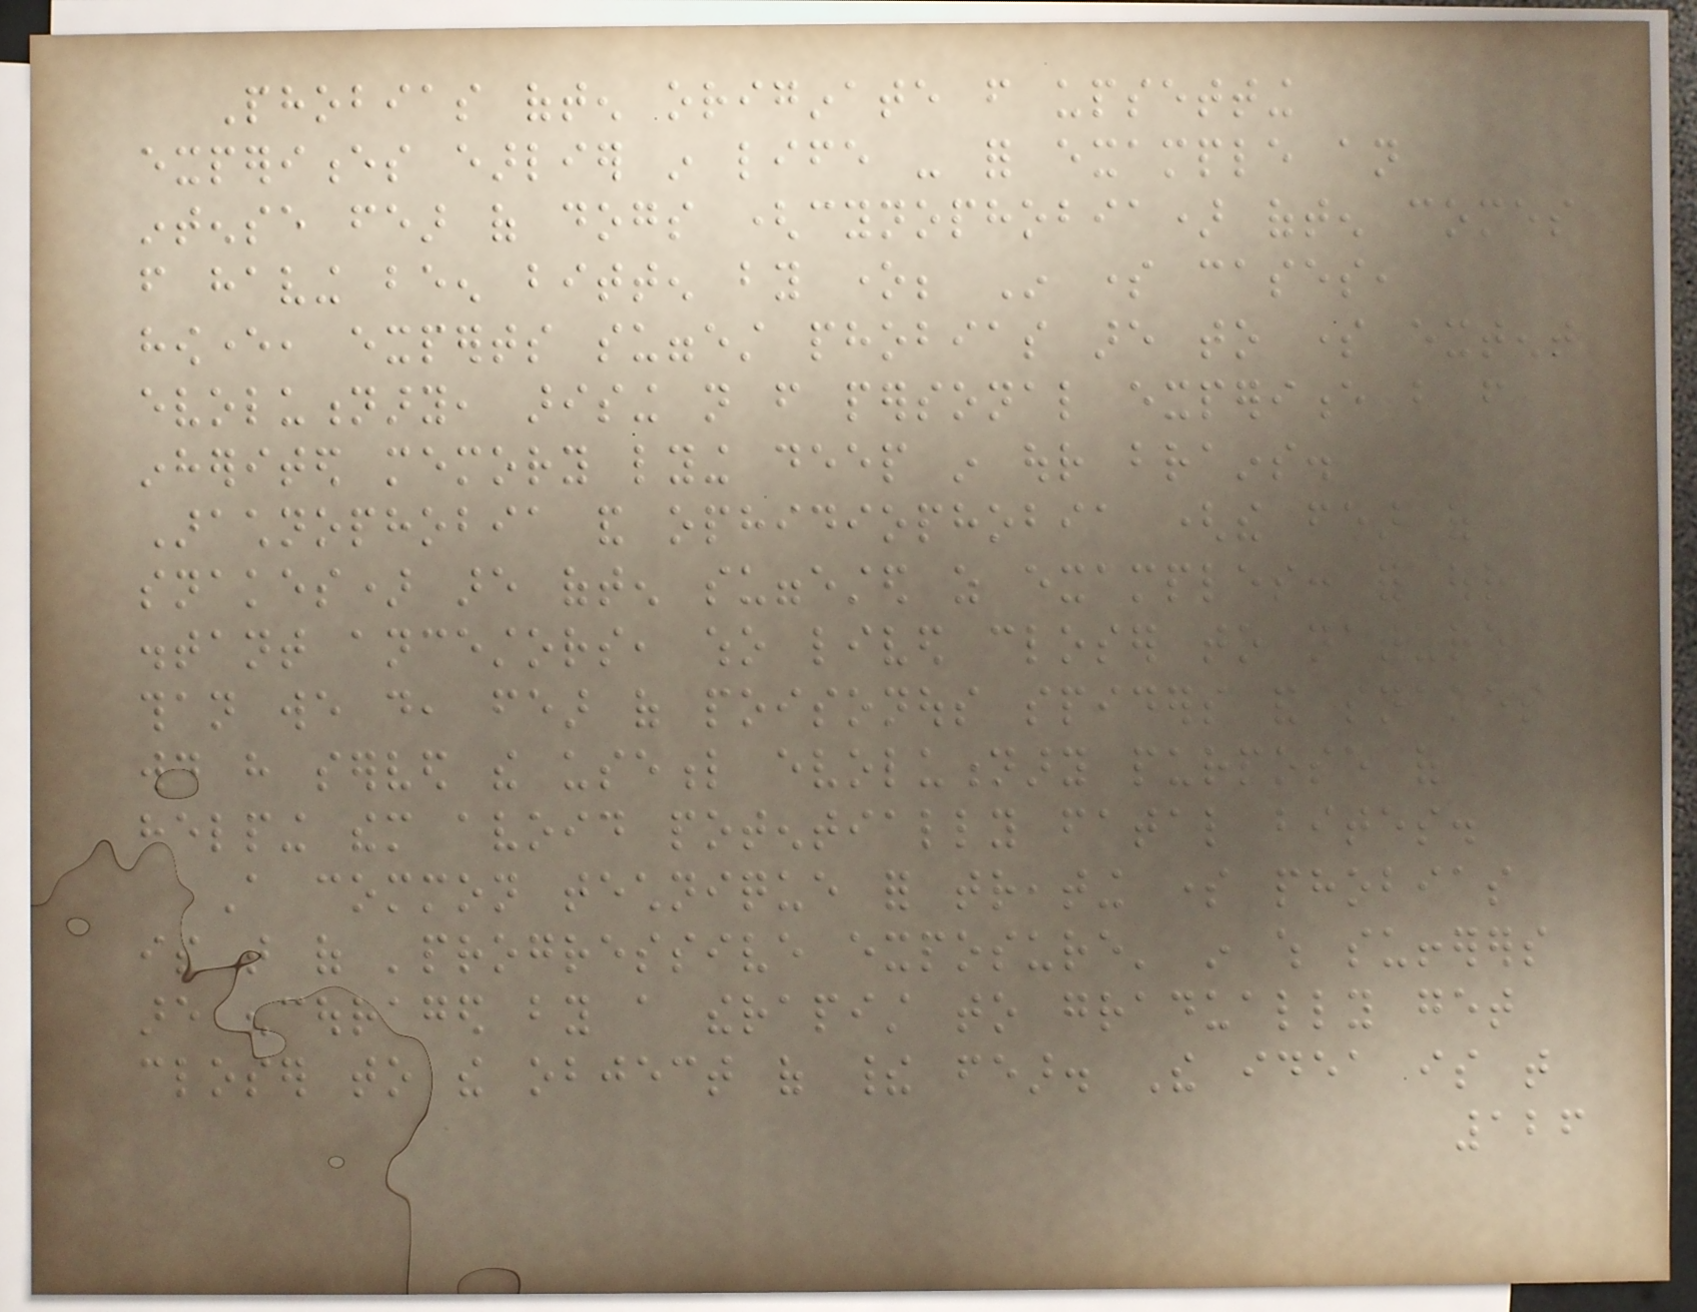Phobias often originate from upsetting
experiences earlier in life - for example an
intense fear of dogs (cynophobia) often comes
from having been bitten by one; In some cases,
however, experts suggest phobias are to some extent
evolutionary, arising not from personal experience but from
inherited memory lying deep in our brains.
Arachnophobia and ophidiophobia (the fear of
snakes) are often suggested as examples: for our
distant ancestors, who lived closer to nature
than we do, fear of poisonous spiders and snakes
would have served the useful evolutionary purpose of
helping them avoid potentially fatal bites.
A common technique for treating some phobias
is that of 'progressive exposure' in which sufferers
are encouraged by a therapist to gradually get
closer to the object of their fear. The idea is that
126
